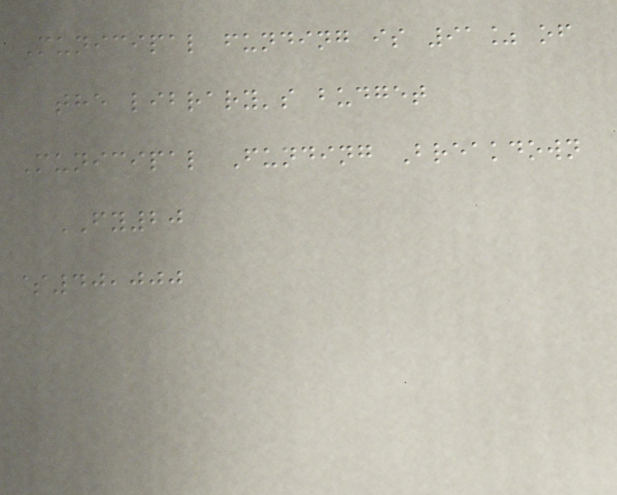Municipal funding is 91% of
the library's budget
Municipal Funding Breakdown
FY20
$40,000
